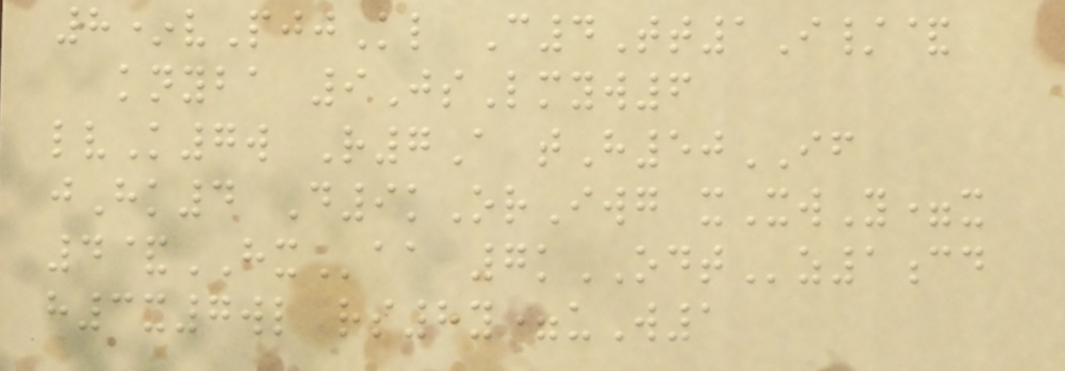8*vPjjKl C4Tt1I/&
knyba 9JsLmyw6
lvK7w R7A tH50IF
jHk4 D9kOrIwg xXwY=x
4&HXaa 7kODTz1cd
h3x7wl rs8y=uW1
